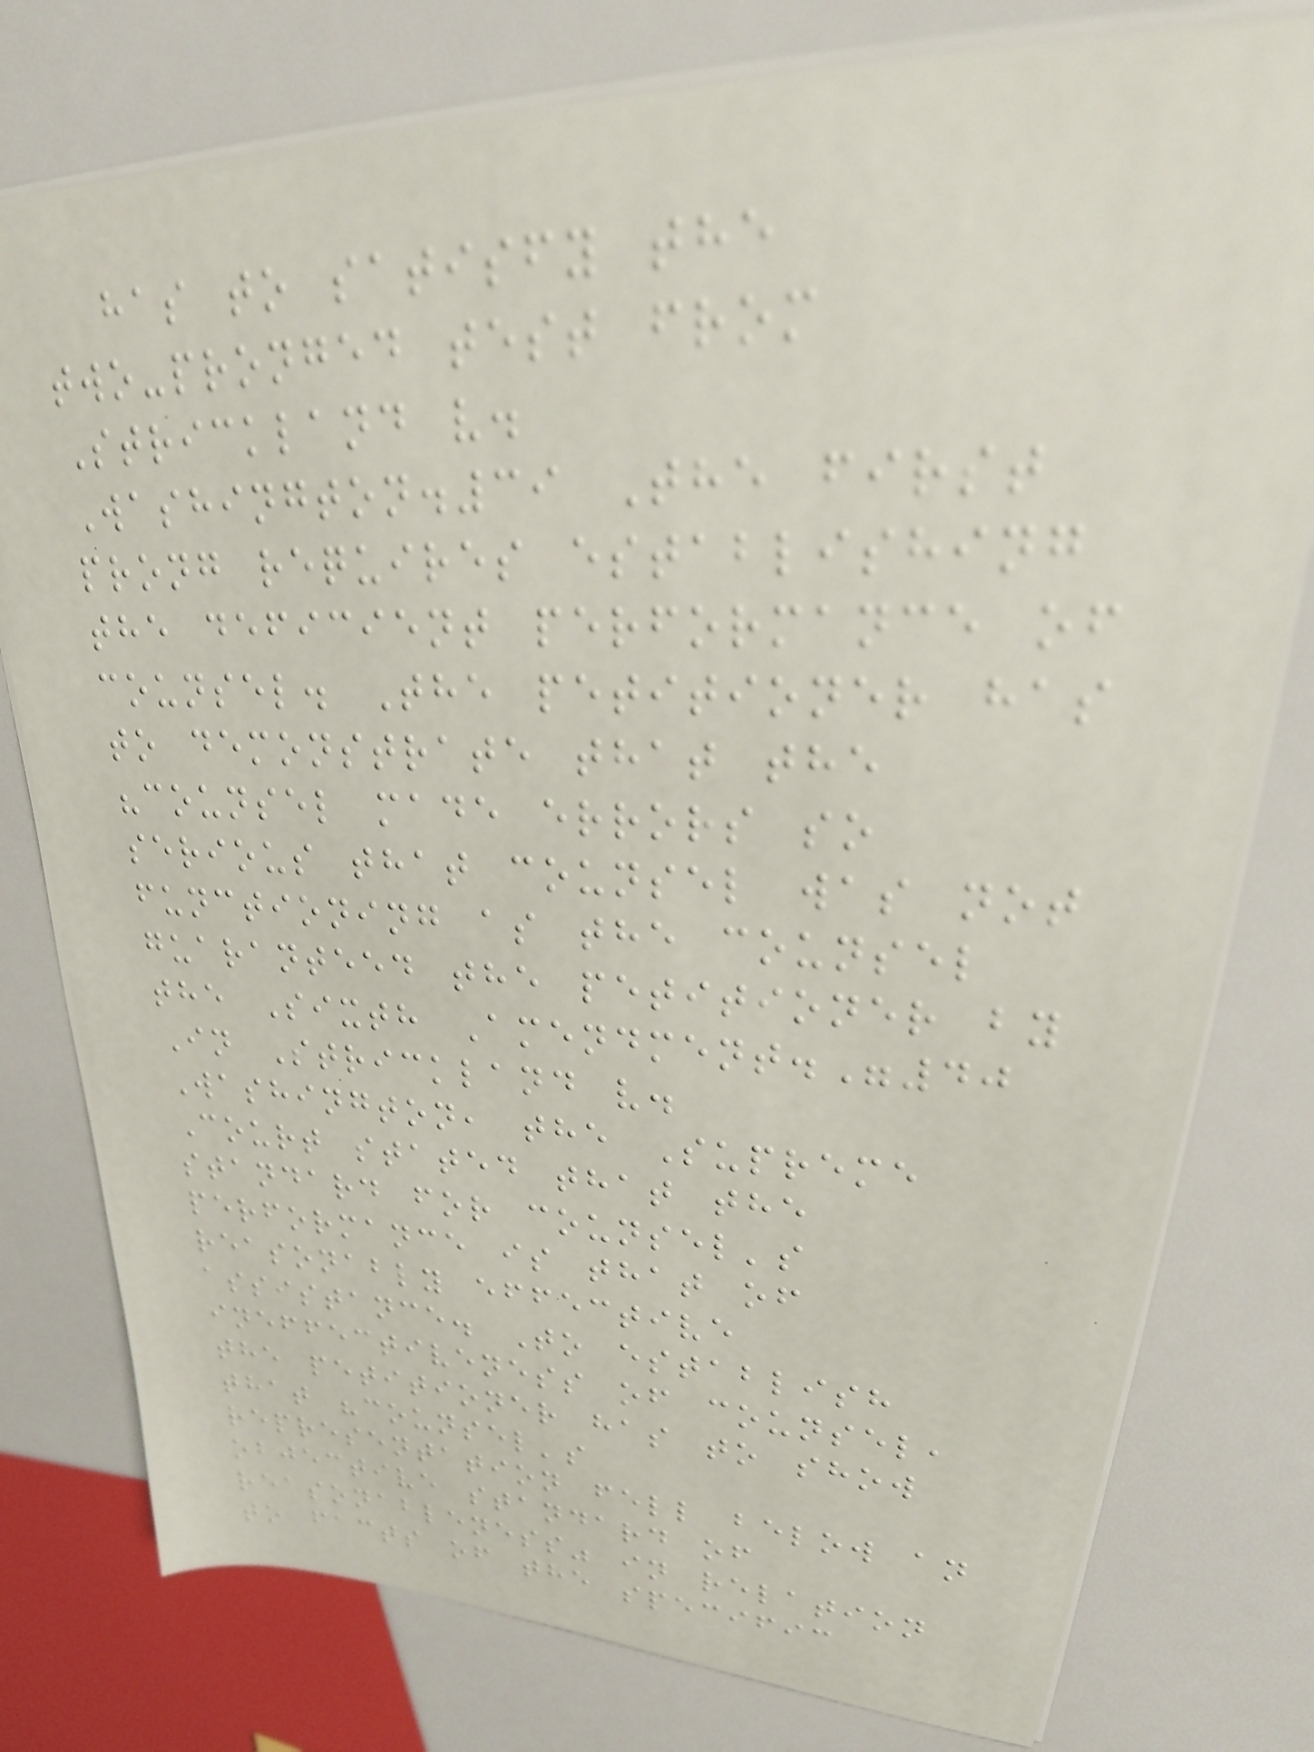has to satisfy the
two-pronged test from
Strickland v.
Washington.39 The first
prong requires establishing
the deficient performance of
counsel. The petitioner has
to demonstrate that the
"counsel made errors so
serious that counsel was not
functioning as the counsel
guaranteed the petitioner by
the Sixth Amendment."40
In Strickland v.
Washington, the Supreme
Court stated that the
standard for counsel's
performance is that of
reasonably effective
assistance. To establish
ineffectiveness of counsel,
the petitioner has to show
that "counsel's
representation fell below an
objective standard of
reasonableness" in relation
to facts of the specific
